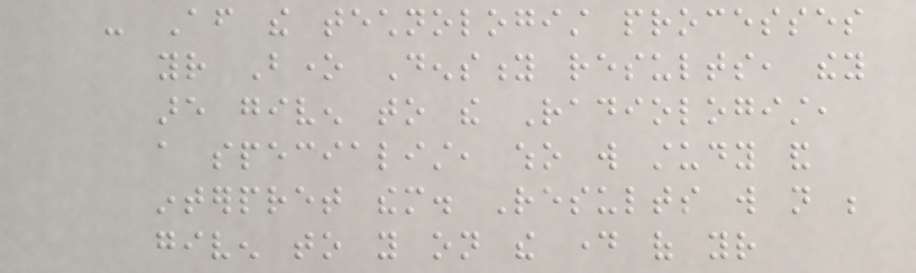- After the technologist processes
your Bone Density results, they
are given to the Radiologist,
a specialist, who will study and
interpret them. Results will not be
given to you on the day of your
